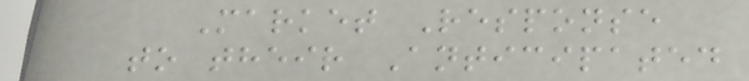Market Response
to their Anticipated
